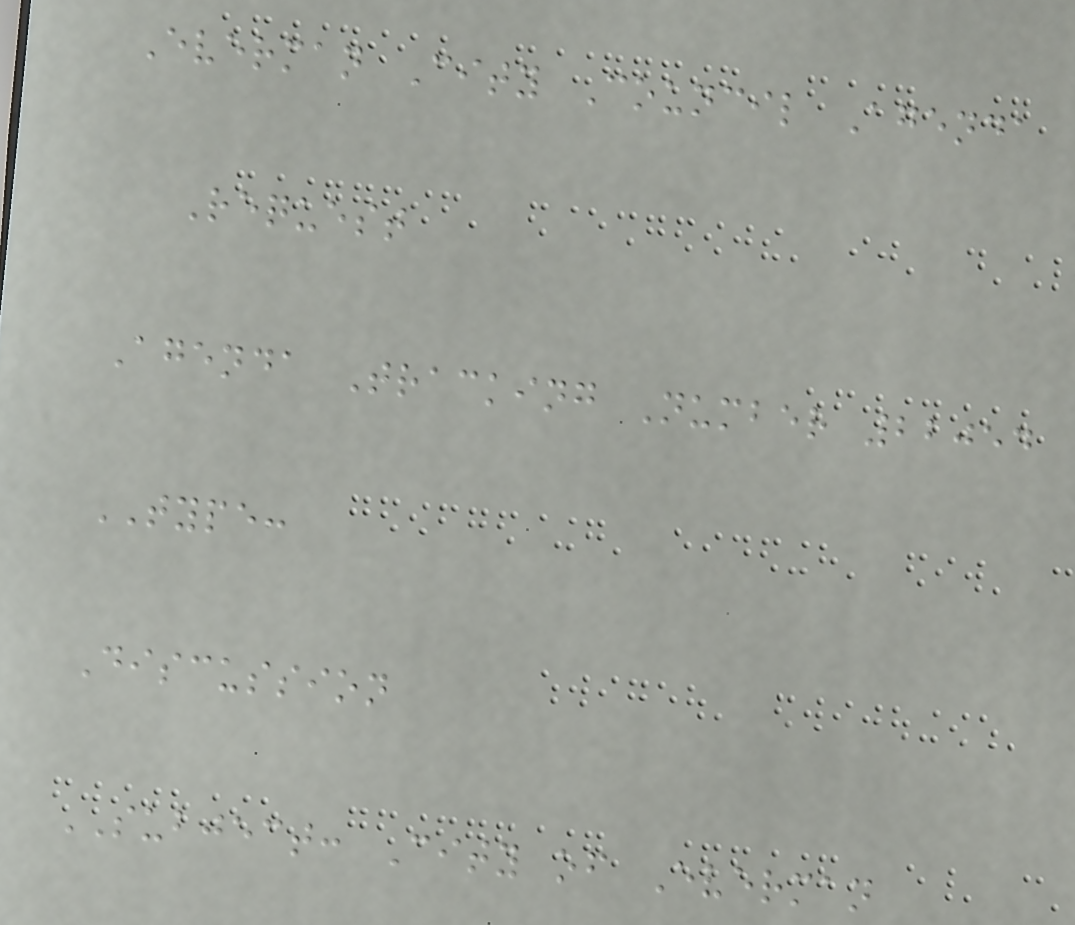Everman City Council Agenda
Request
Agenda Tracking Number 22054
TYPE:
Discussion
SUBJECT: City of Everman
